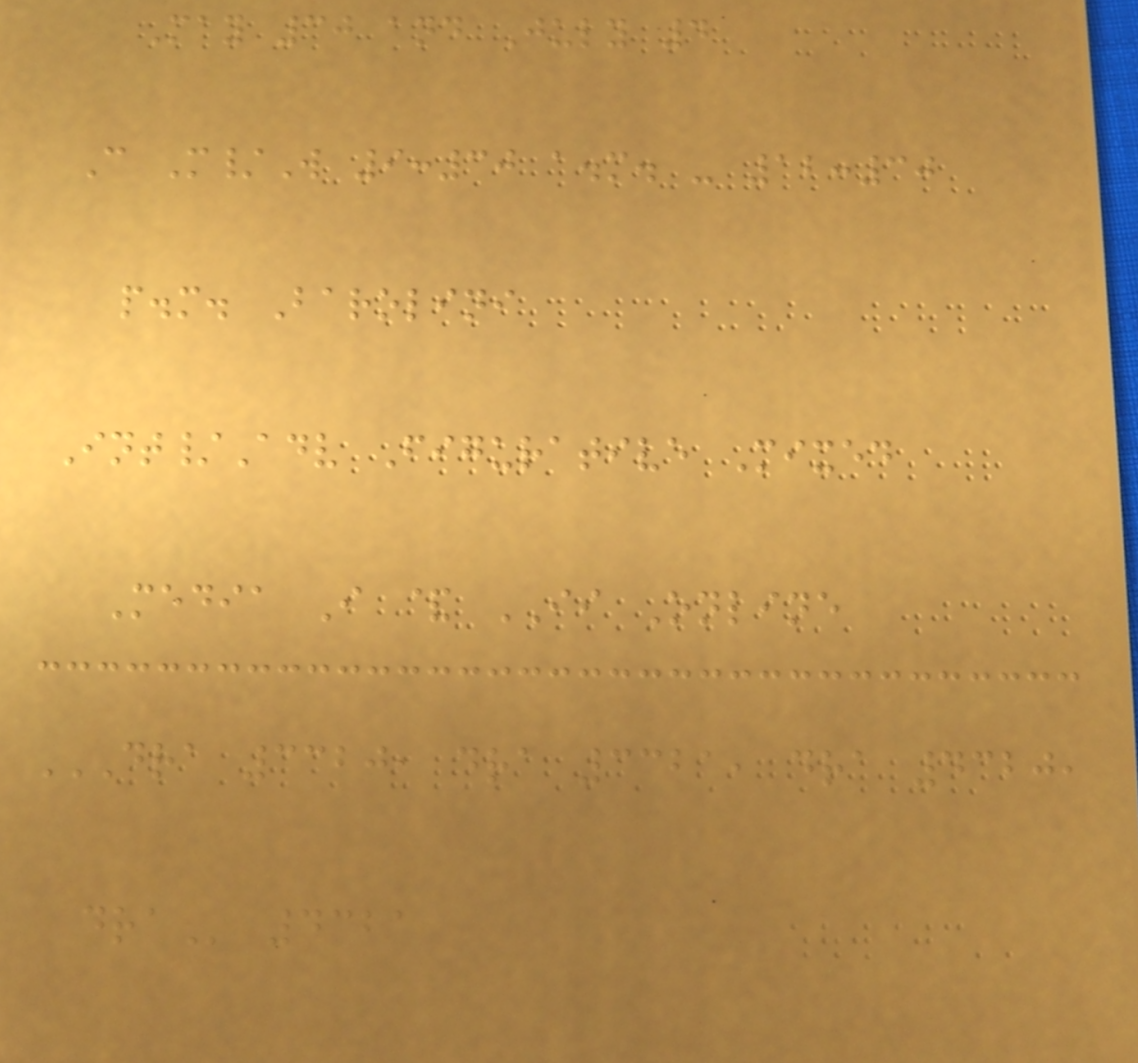May 30 and July 4
C M/W 9:30 a.m. - 12:30
p.m. Barolini
Int/Adv Figurative Mixed
Media I & II Online
DRA 3320, DRA 3321, DRA 4320,
DRA 4321
